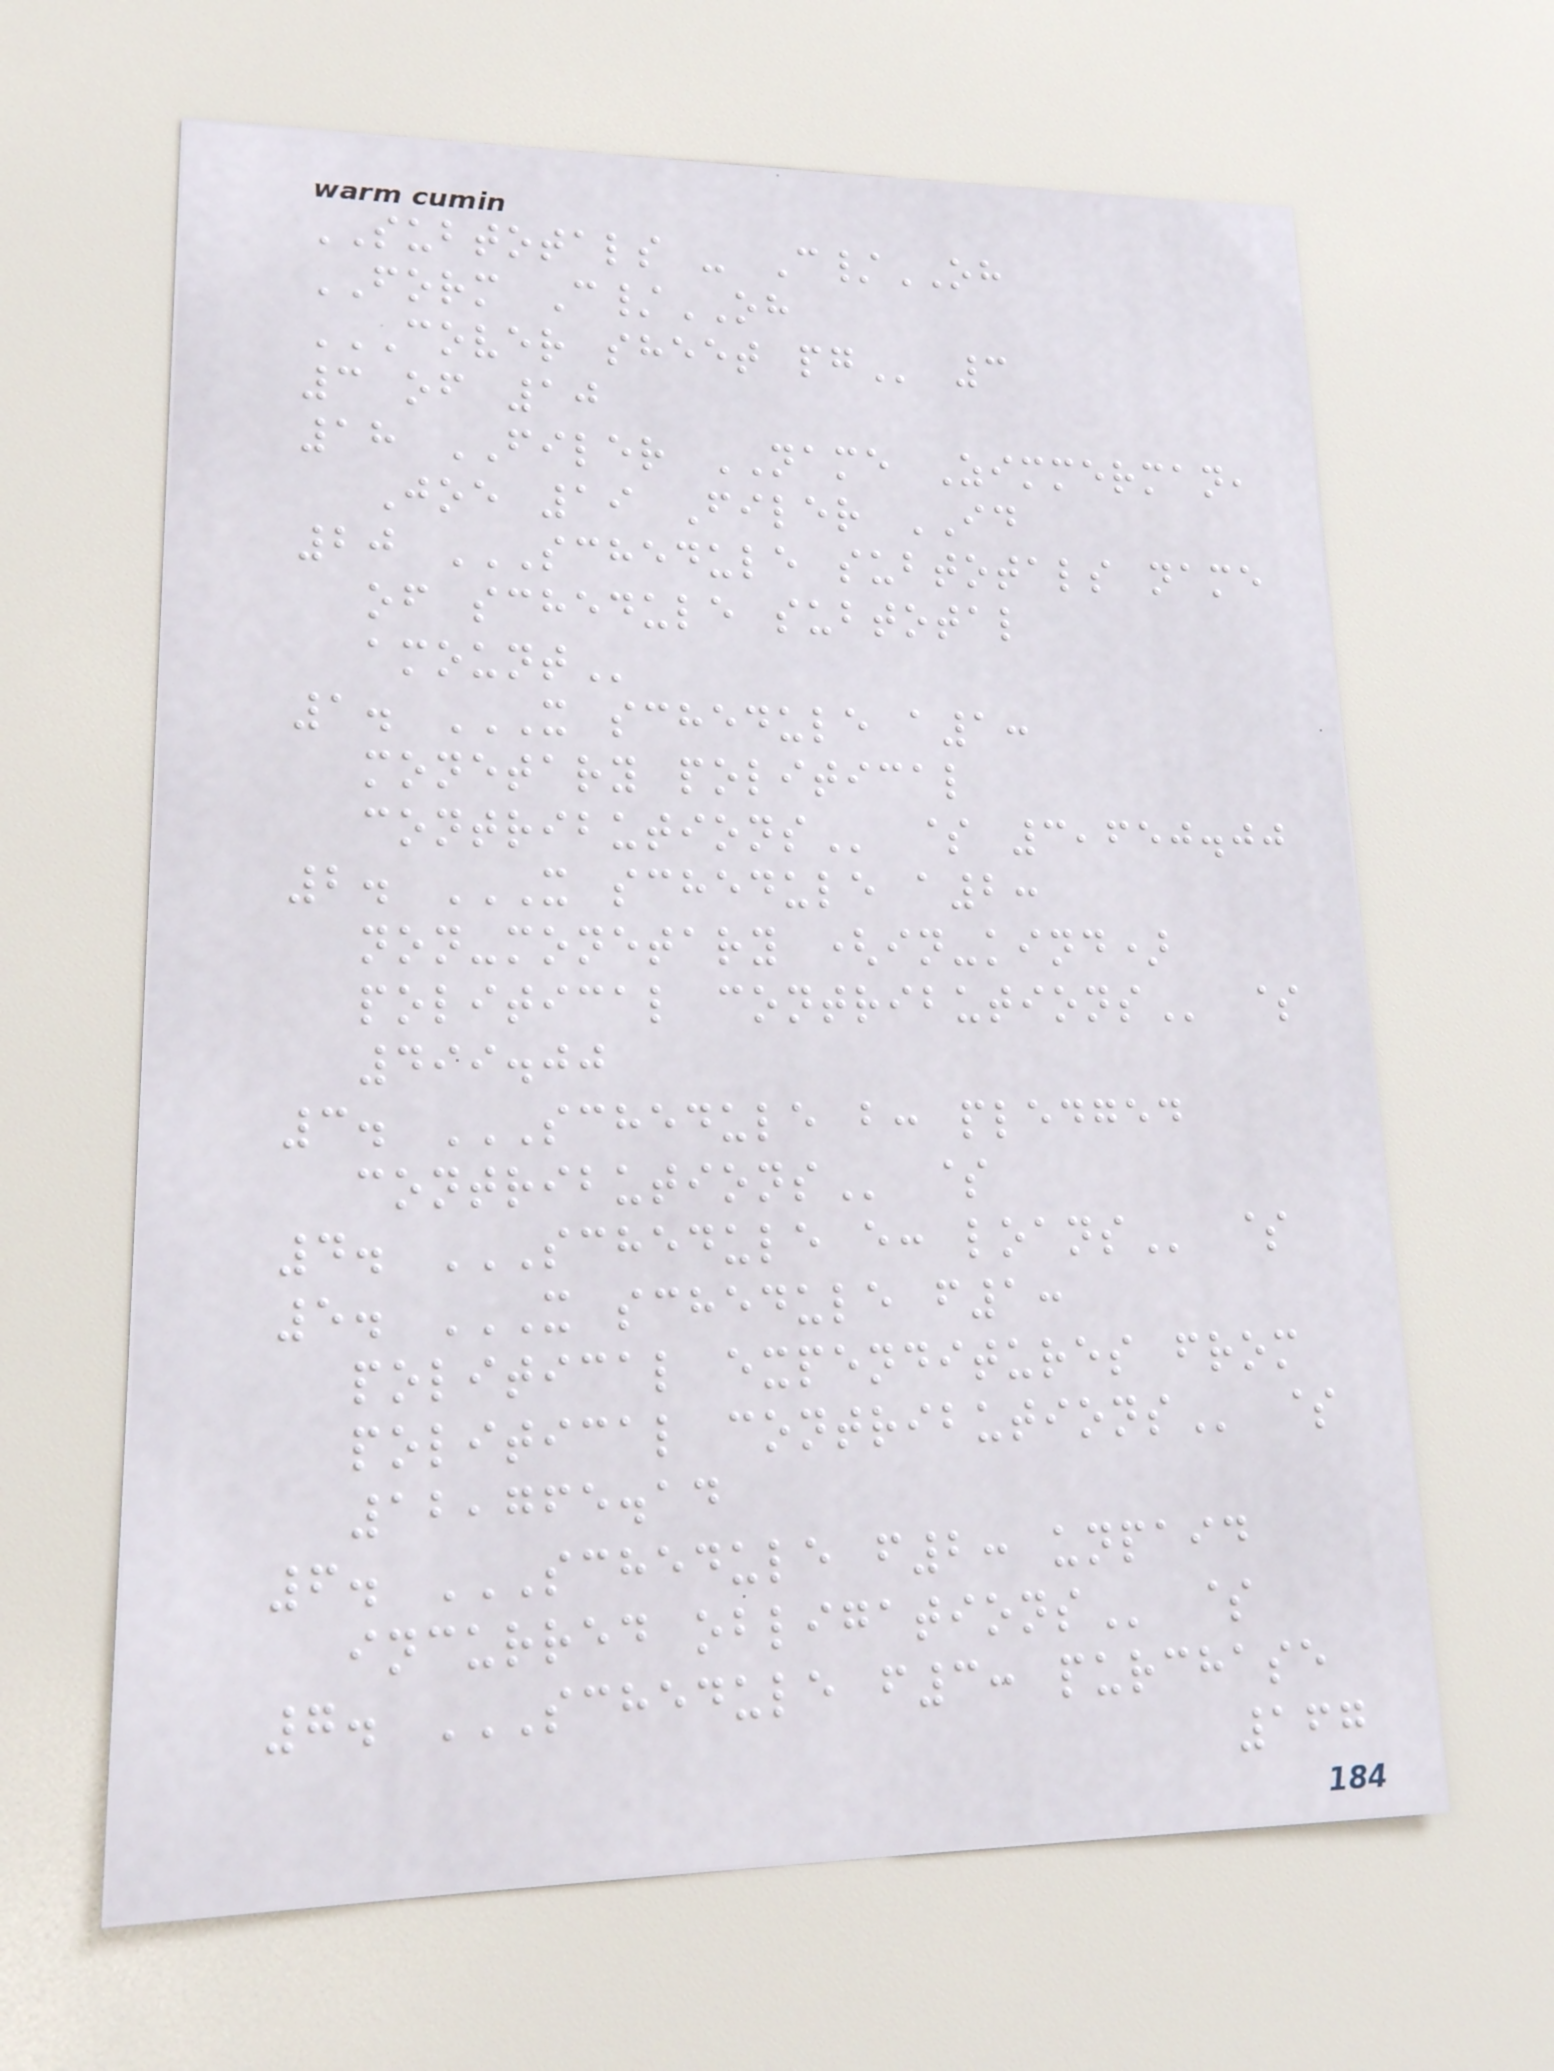SUBTOTALS - C/OH
FORM C/OH
COVER SHEET PG 3
3 of 10
18 FILER NAME Zimmerman,
Joe 19 Filer ID
20 SCHEDULE SUBTOTALS NAME
OF SCHEDULE SUBTOTAL
AMOUNT
1. X SCHEDULE A1:
MONETARY POLITICAL
CONTRIBUTIONS $ 3,650.00
2. X SCHEDULE A2:
NON-MONETARY (IN-KIND)
POLITICAL CONTRIBUTIONS $
499.00
3. SCHEDULE B: PLEDGED
CONTRIBUTIONS $
4. SCHEDULE E: LOANS $
5. X SCHEDULE F1:
POLITICAL EXPENDITURES FROM
POLITICAL CONTRIBUTIONS $
12,765.14
6. SCHEDULE F2: UNPAID
INCURRED OBLIGATIONS $
7. SCHEDULE F3: PURCHASE
167
